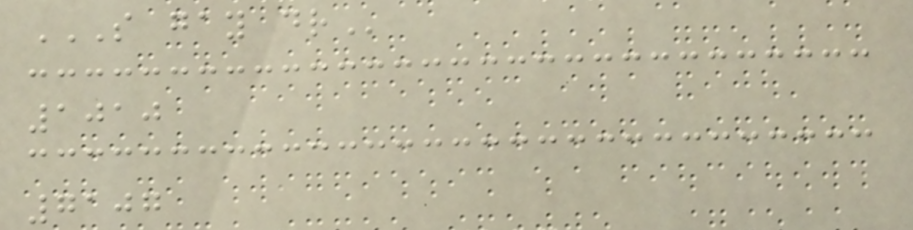S GAY DR
1010
7107
